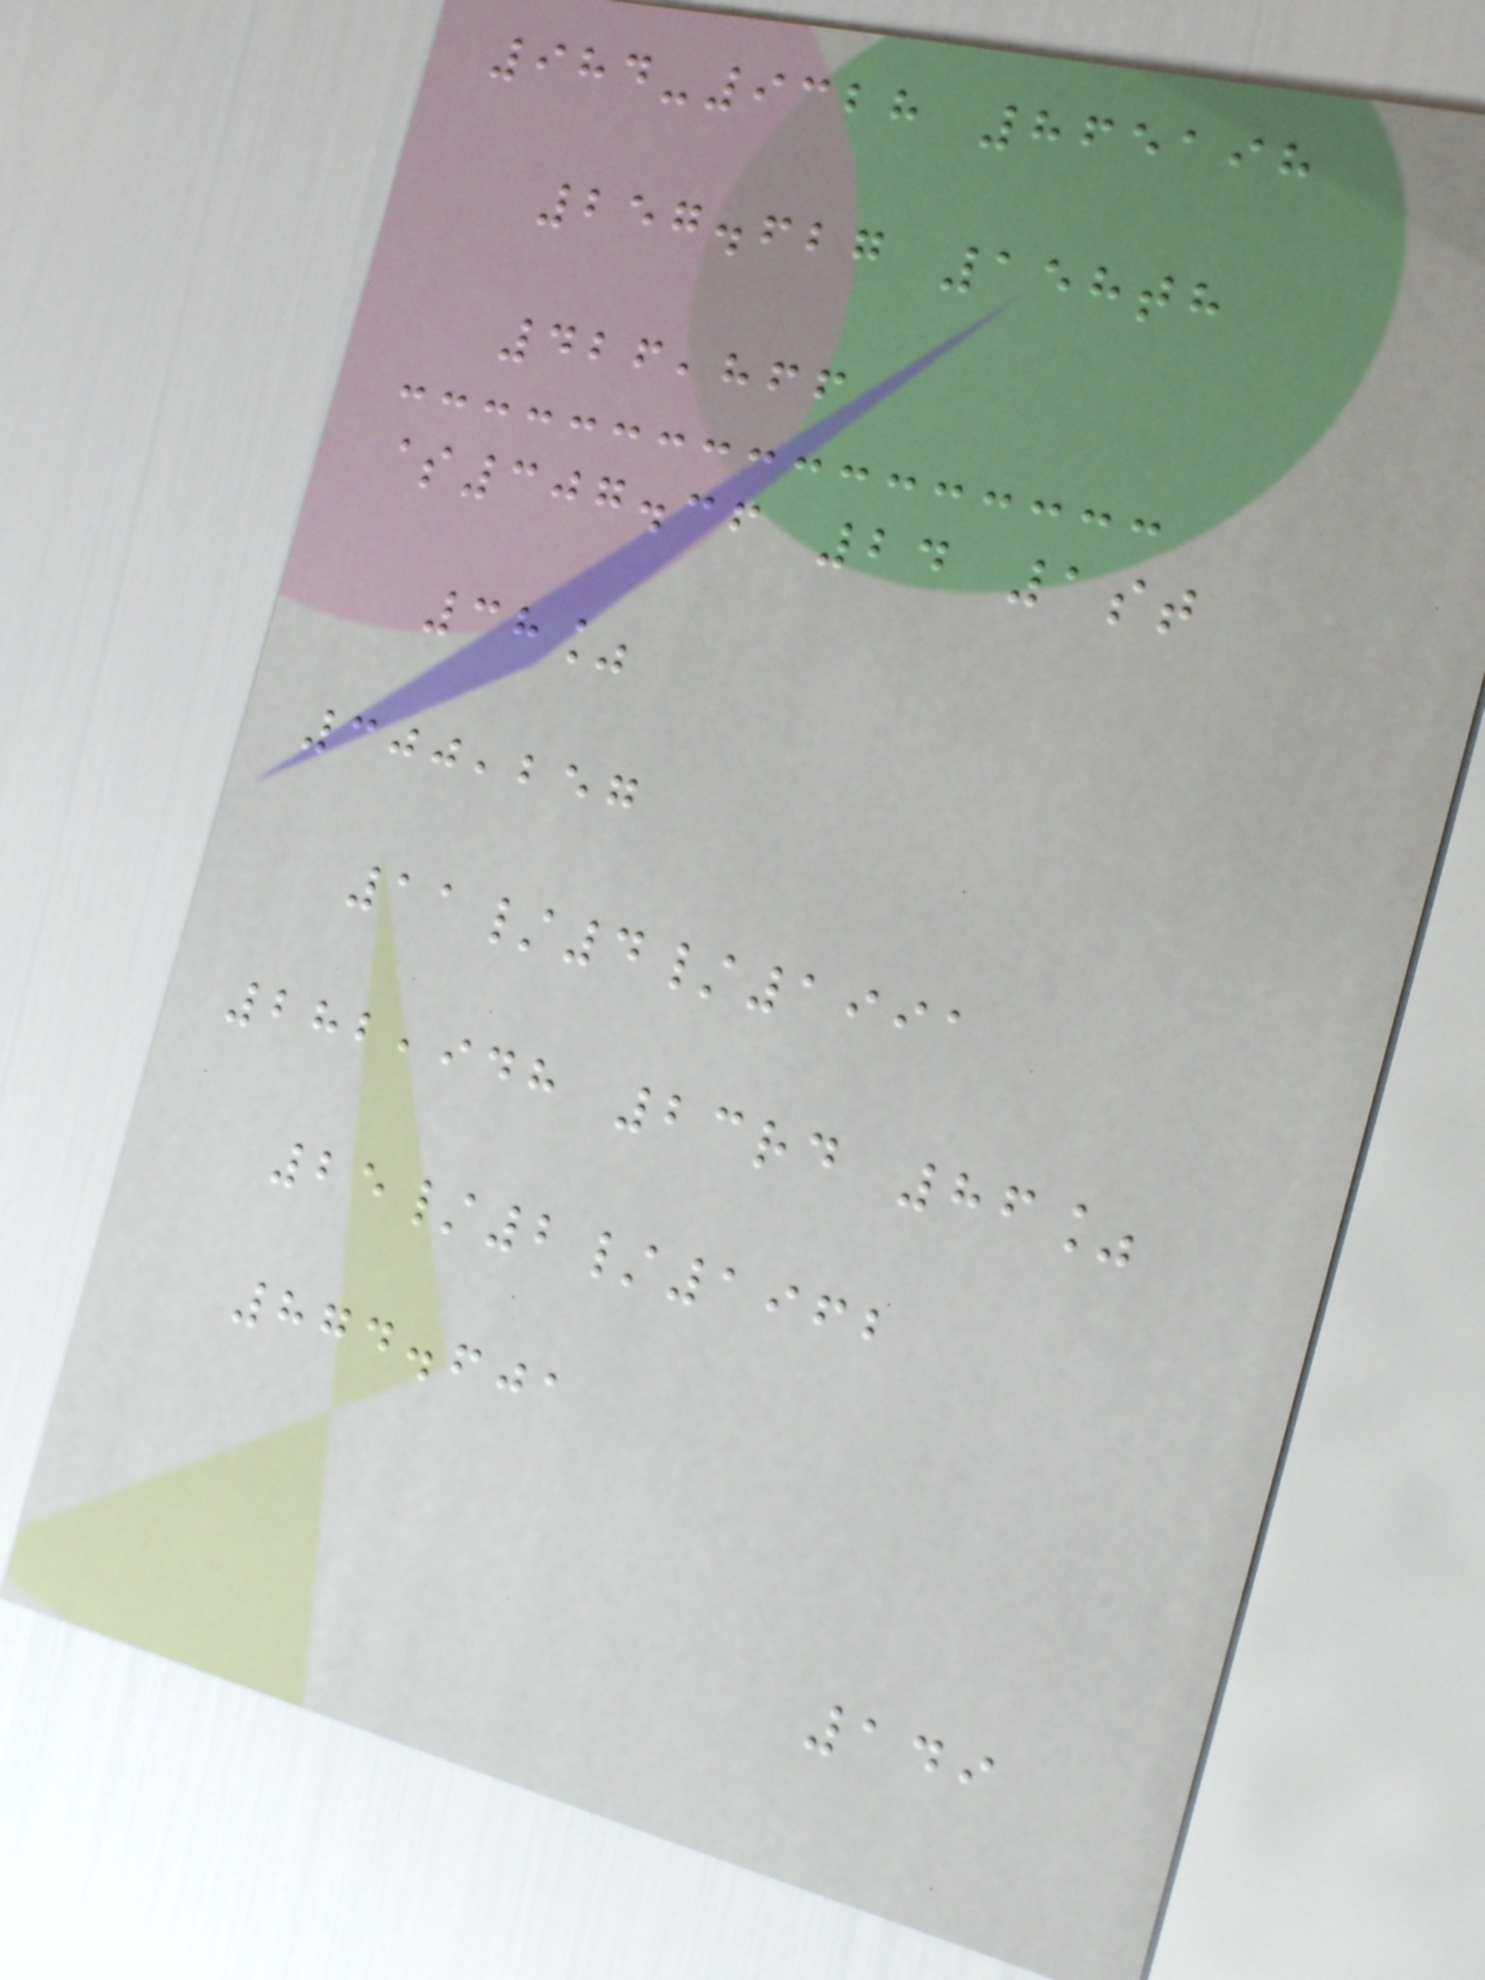984-9328 865198
257.627 158th
426,866
$307.36 24 1st
38%
300,257
11/4/1991
282,948 23rd 86%
25/2/1962
874.601
149
